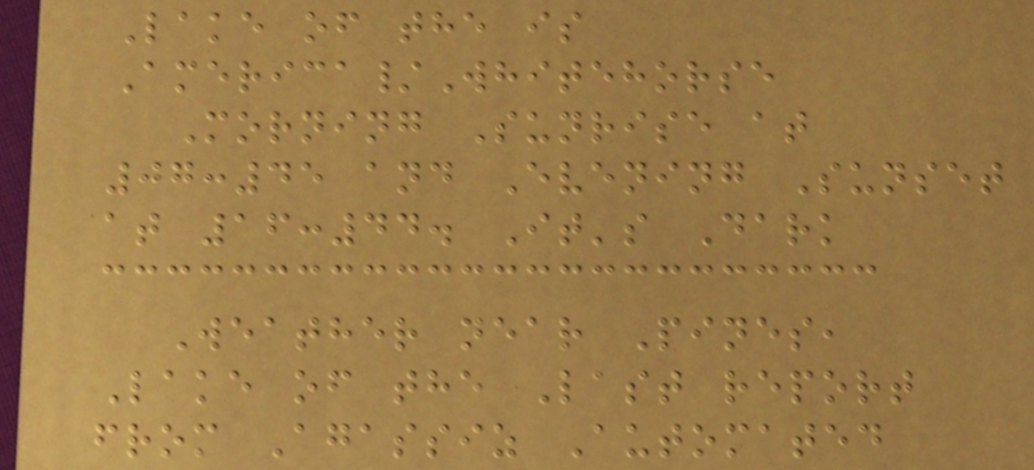Lake of the is
America/Whitehorse
Morning Sunrise at
07:45 and Evening Sunset
at 16:44. It's Dark
Weather near Pines,
Lake of the Last report
from Agassiz Automated
